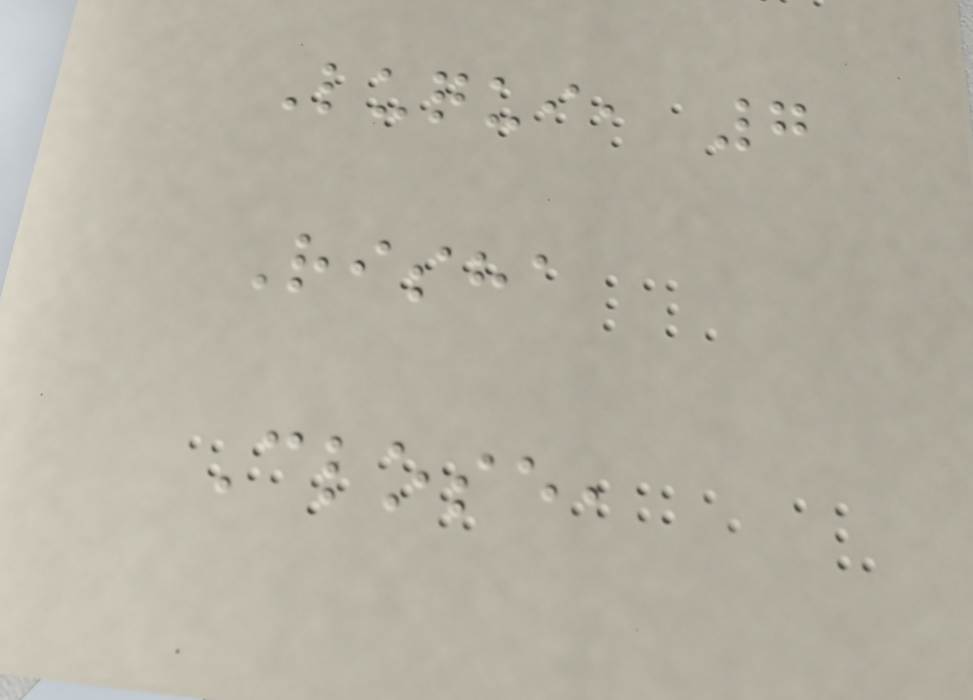Luqui, 7
Risha
Close,
